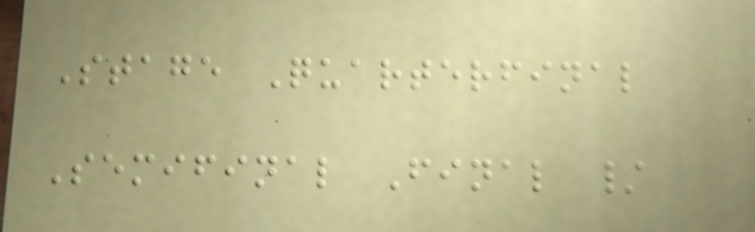Stage Quarterfinal
Semifinal Final /
